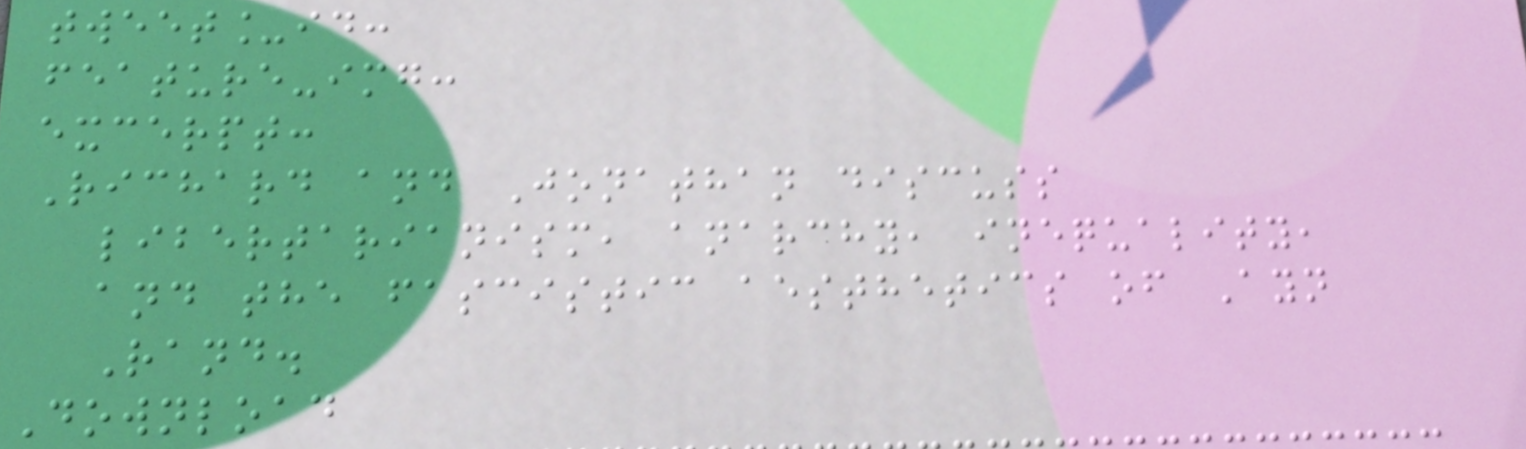tweet_id:
feature-img:
excerpt:
Richard and Jonathan discuss
libertarianism, anarchy, inequality,
and the fascistic aesthetics of Ayn
Rand.
Download
